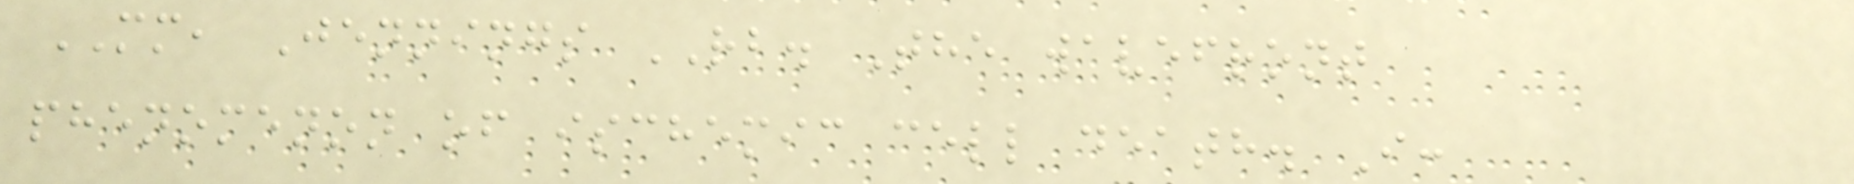MM, Jennings RB. The wavefront
phenomenon of ischemic cell death. I:
